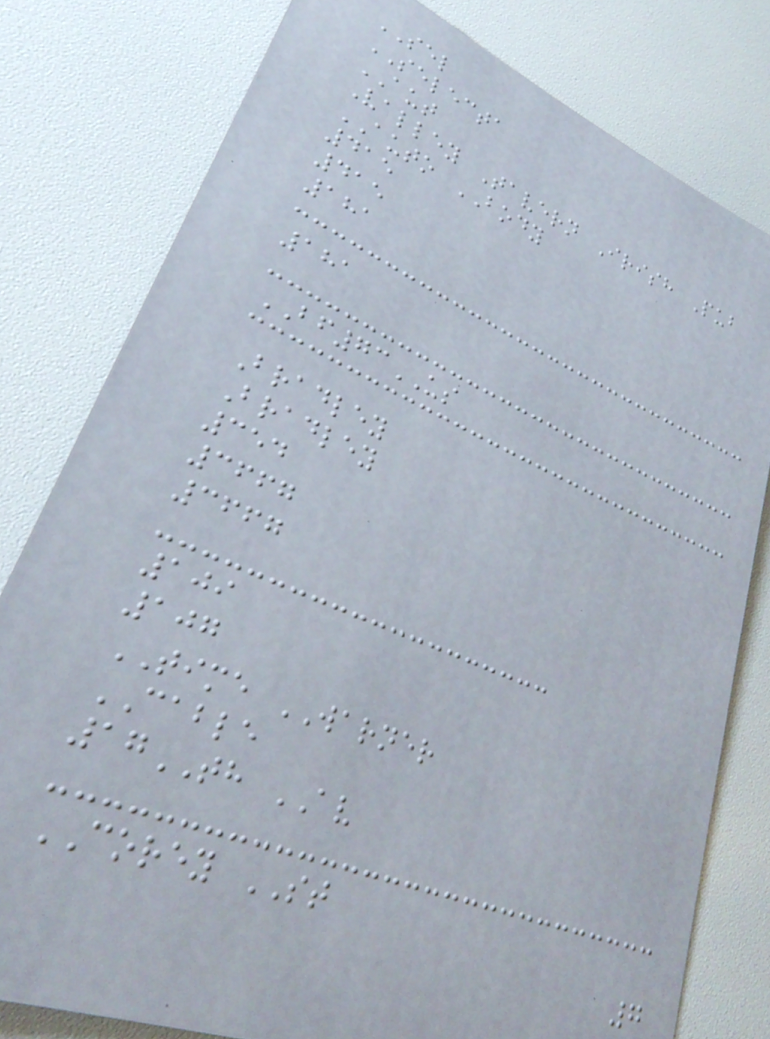SEL
SELECTA
AUT
Valley Tavern Irish Pub
AUTO BODY
415
415
181
181
BF73US
Bradley
Bradley
354
3667
3667
109
107
TIME WARNER
CABLE
17TH AV
COREY ST
7
